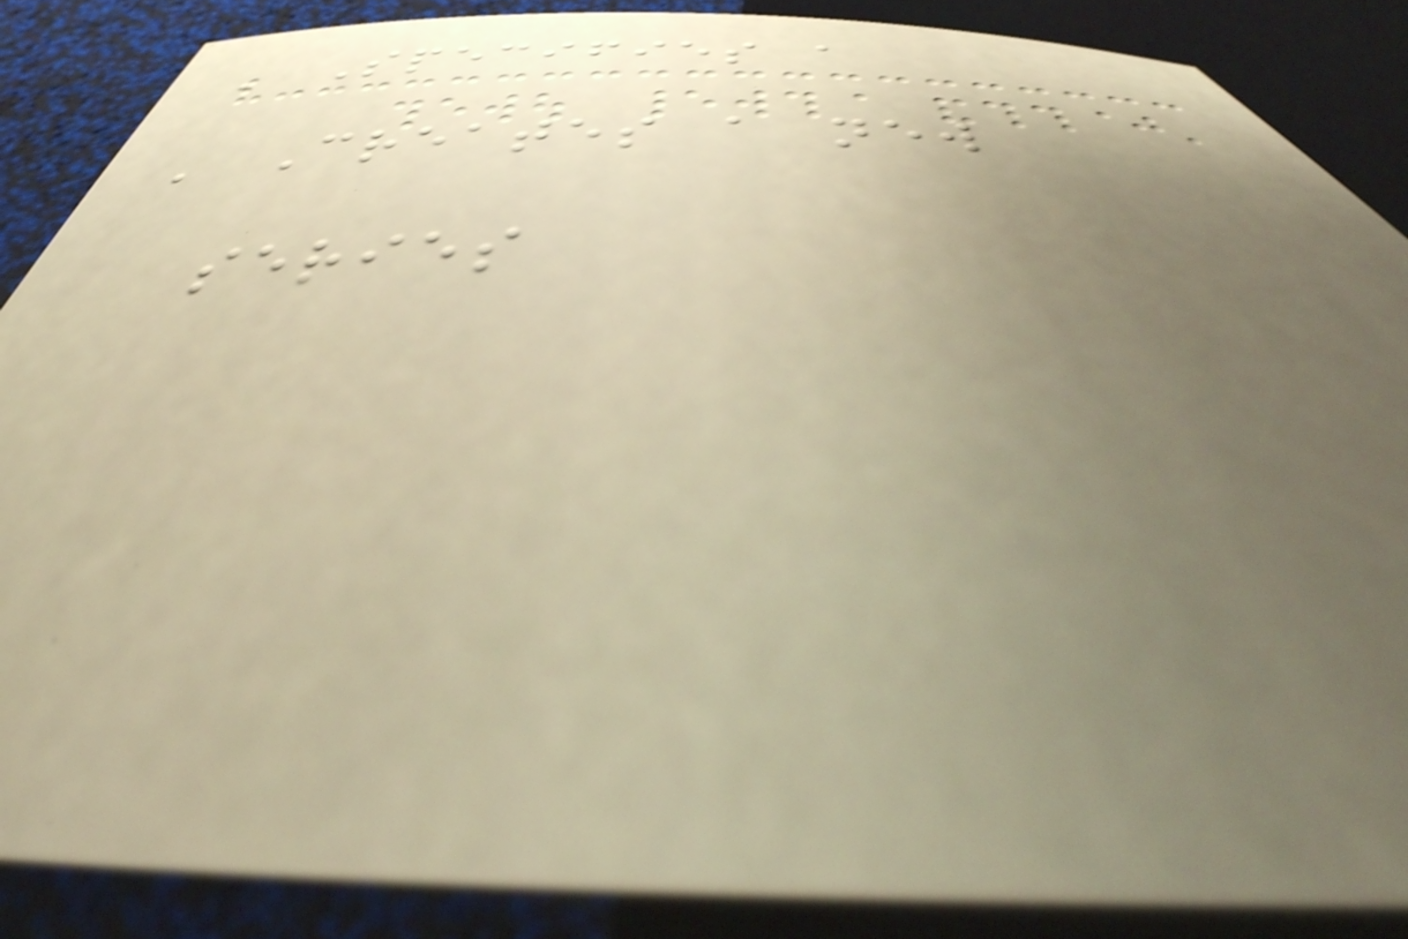' Specifies a
' Creates a new
series
